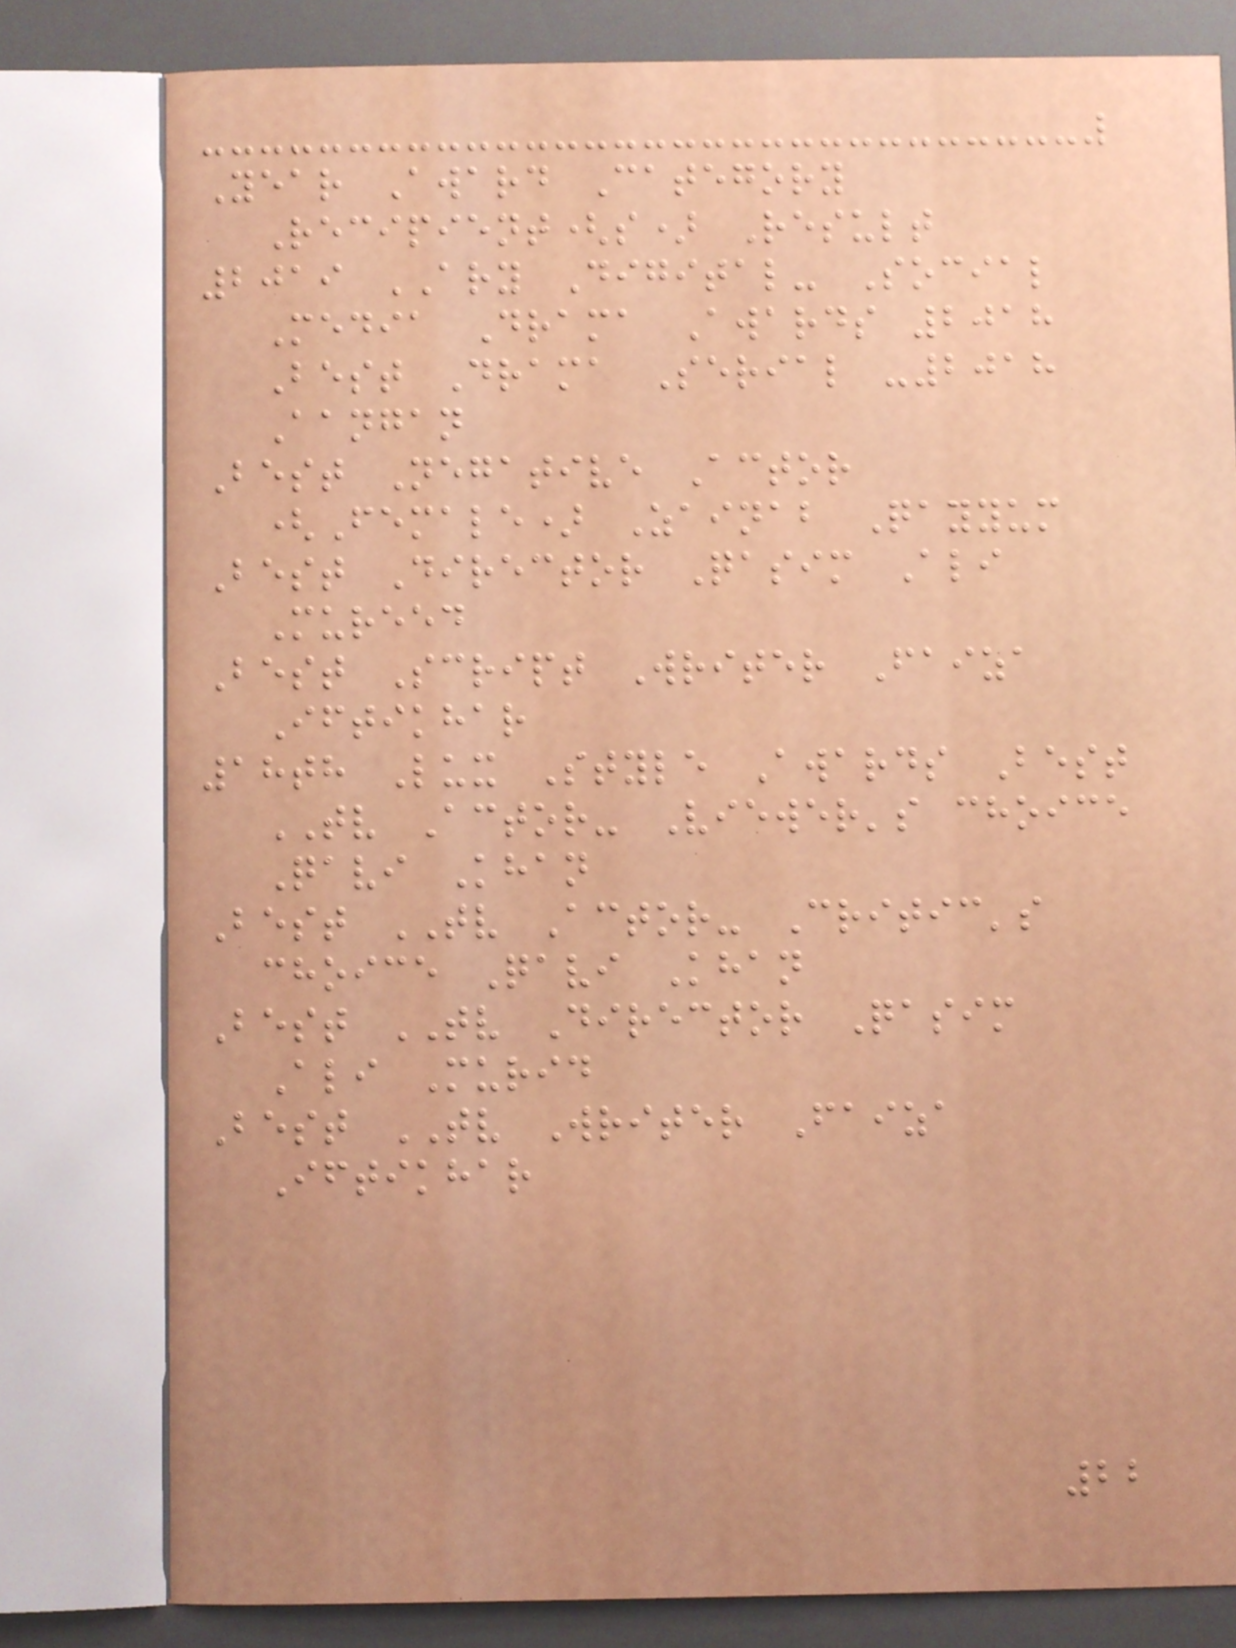Year Award Category
Recipient(s) Result
2019 ARY Digital- Social
Media Drama Awards 2018
Best Drama Serial -2018
Aangan
Best Negative Actor
(Female) Zainab Qayyum
Best Director Qasim Ali
Mureed
Best Script Writer Faiza
Iftikhar
18th Lux Style Awards Best
TV Actor- Viewer's choice
Qavi Khan
Best TV Actor- Critic's
choice Qavi Khan
Best TV Director Qasim
Ali Murid
Best TV Writer Faiza
Iftikhar
22
